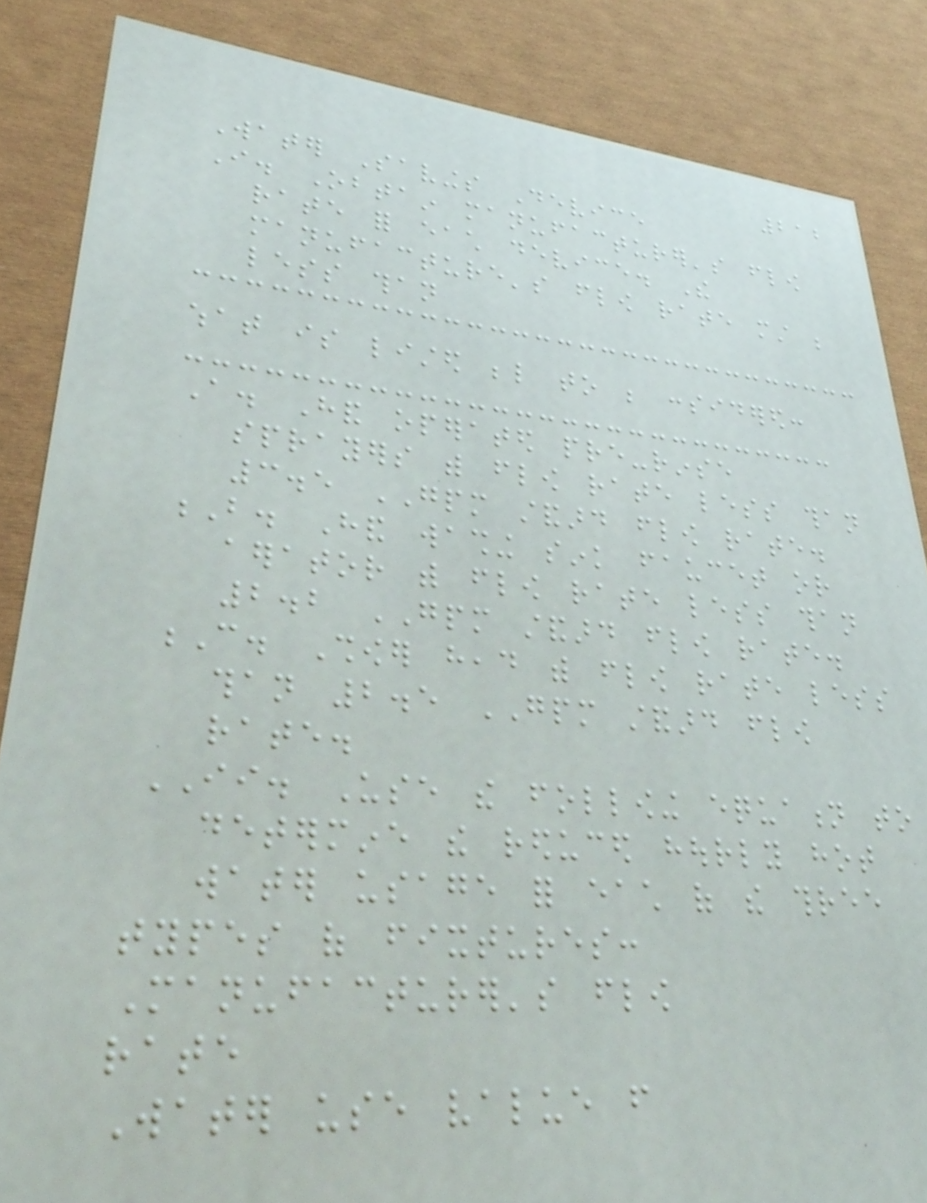212
Water Savings Device
I. Obtain manufacturer's flow
rate for each device. The
manufacture's flow rate must be
less than
what is listed below to be considered:
A. Hand operated pre-rinse
sprayers with flow rate less than
3.5 GPM standard flow rate.
B. Hand washing sink faucet or
aerator with flow rate less than
2.2 GPM standard flow rate.
C. Shower head with flow rate less
than 2.5 GPM standard flow
rate.
II. Use the following equation to
determine the reduced hourly hot
water usage for each of the three
types of fixtures:
Manufacturer's flow
rate
Water use value from
